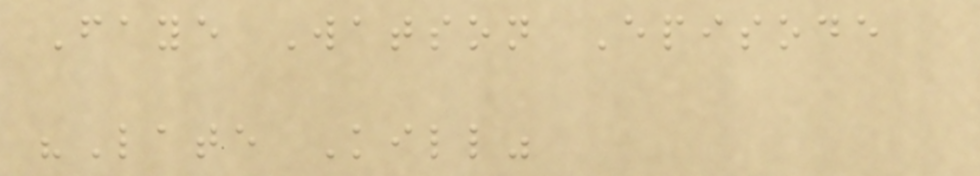Faye Watson Episode
"Late Kill"
